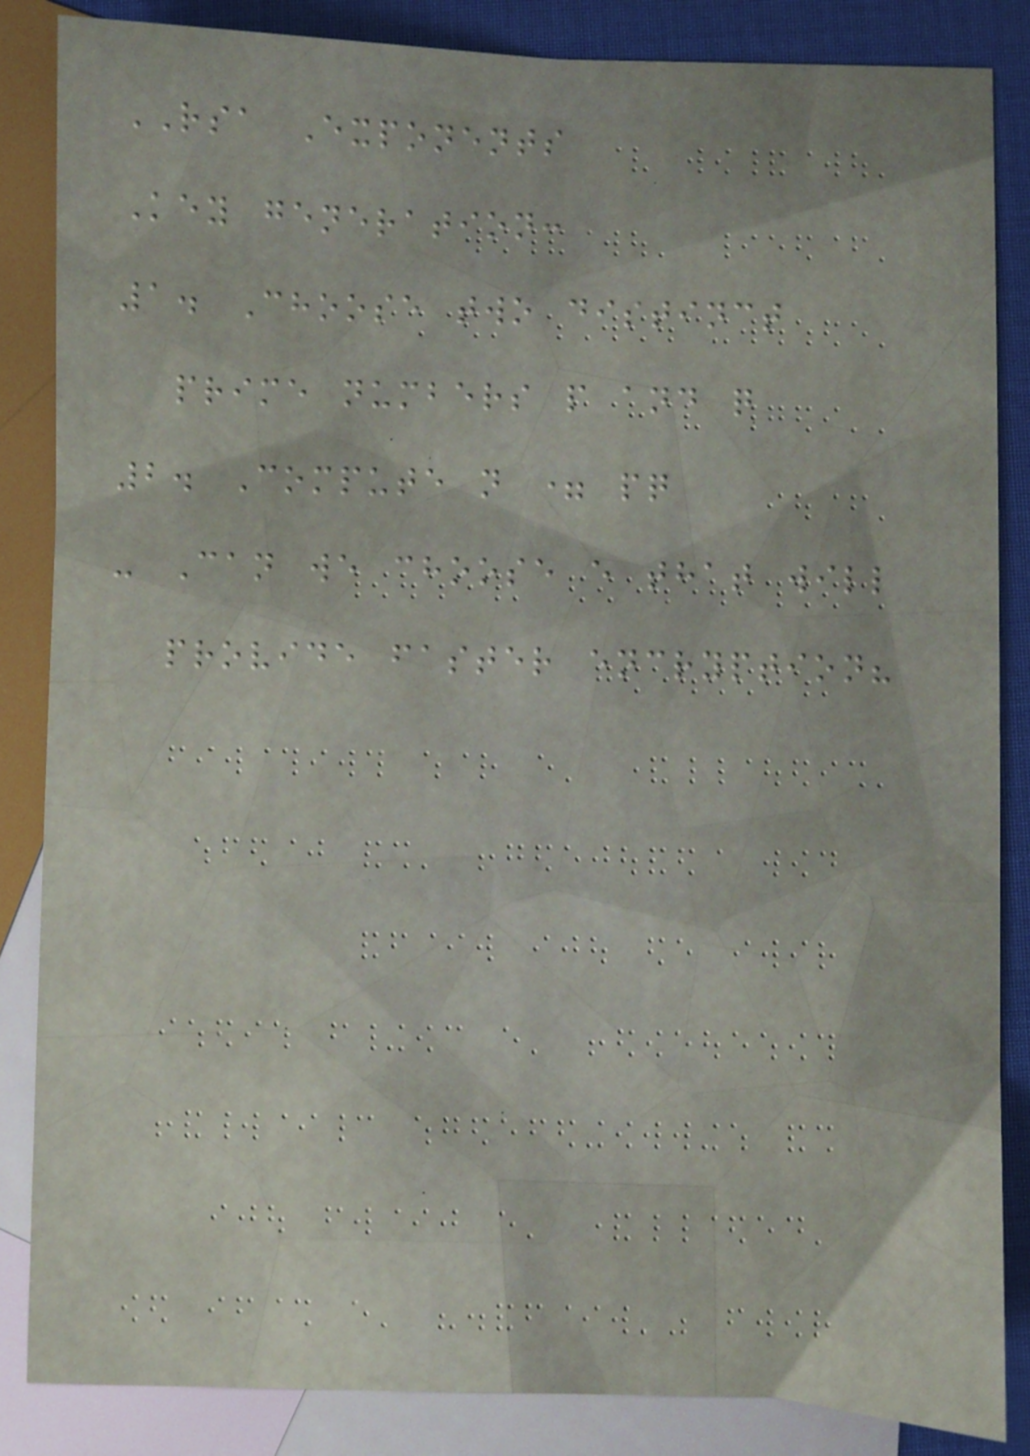RSA Exponents
Key generation:
1. Choose two distinct
prime numbers p and q
2. Compute n = pq
- Can we choose e that will
provide faster encryption?
